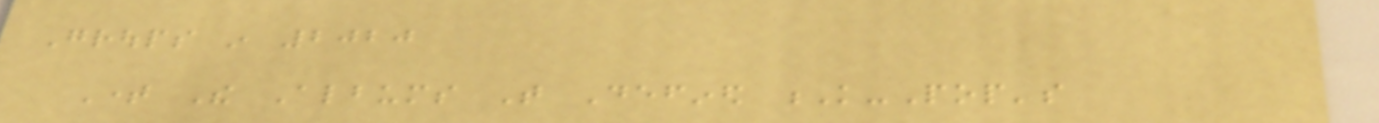Groups in 2020
Time The Albums That Defined K-Pop's
